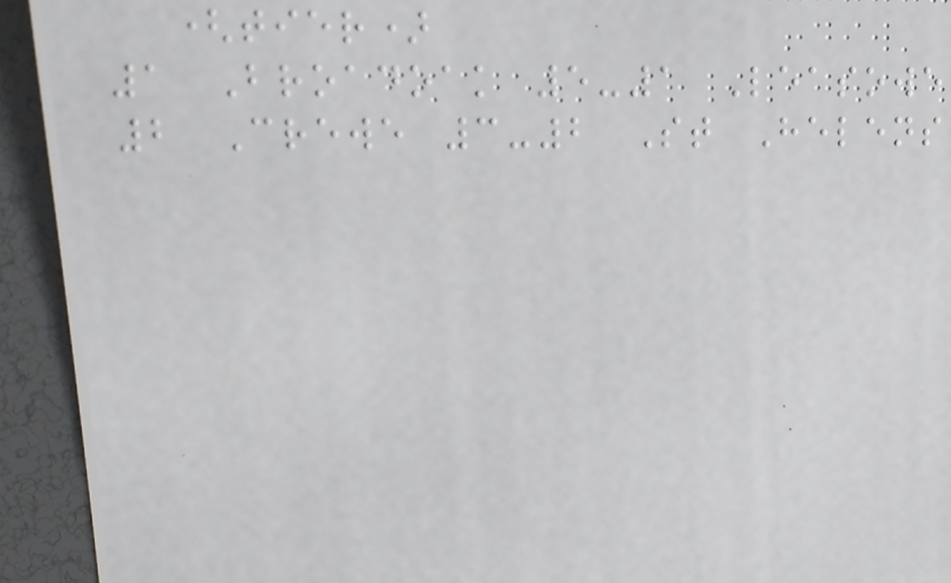(tier)
1 Broadoak 5-1 Leasowe
2 Crewe 3-2 St Helens
